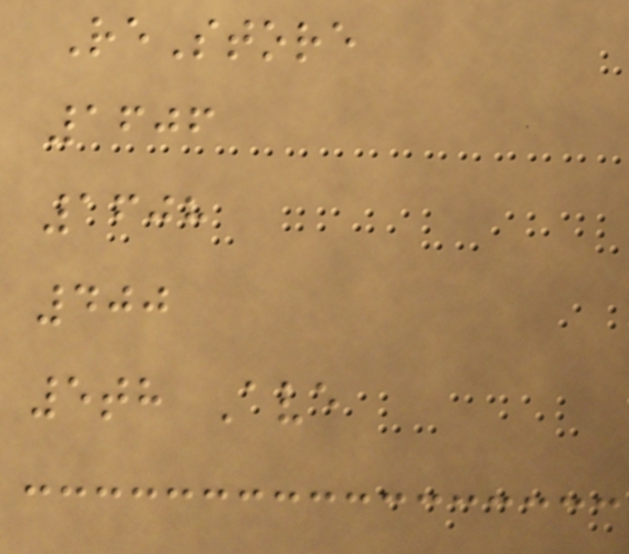ReStore
1606
1608
400
5th Ave
